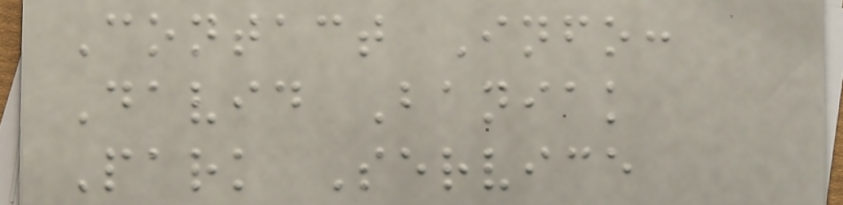Contact Info:
David Baniak
Park Service
